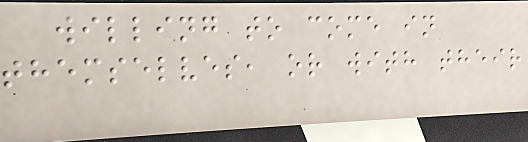willing to come in
themselves, or with their
